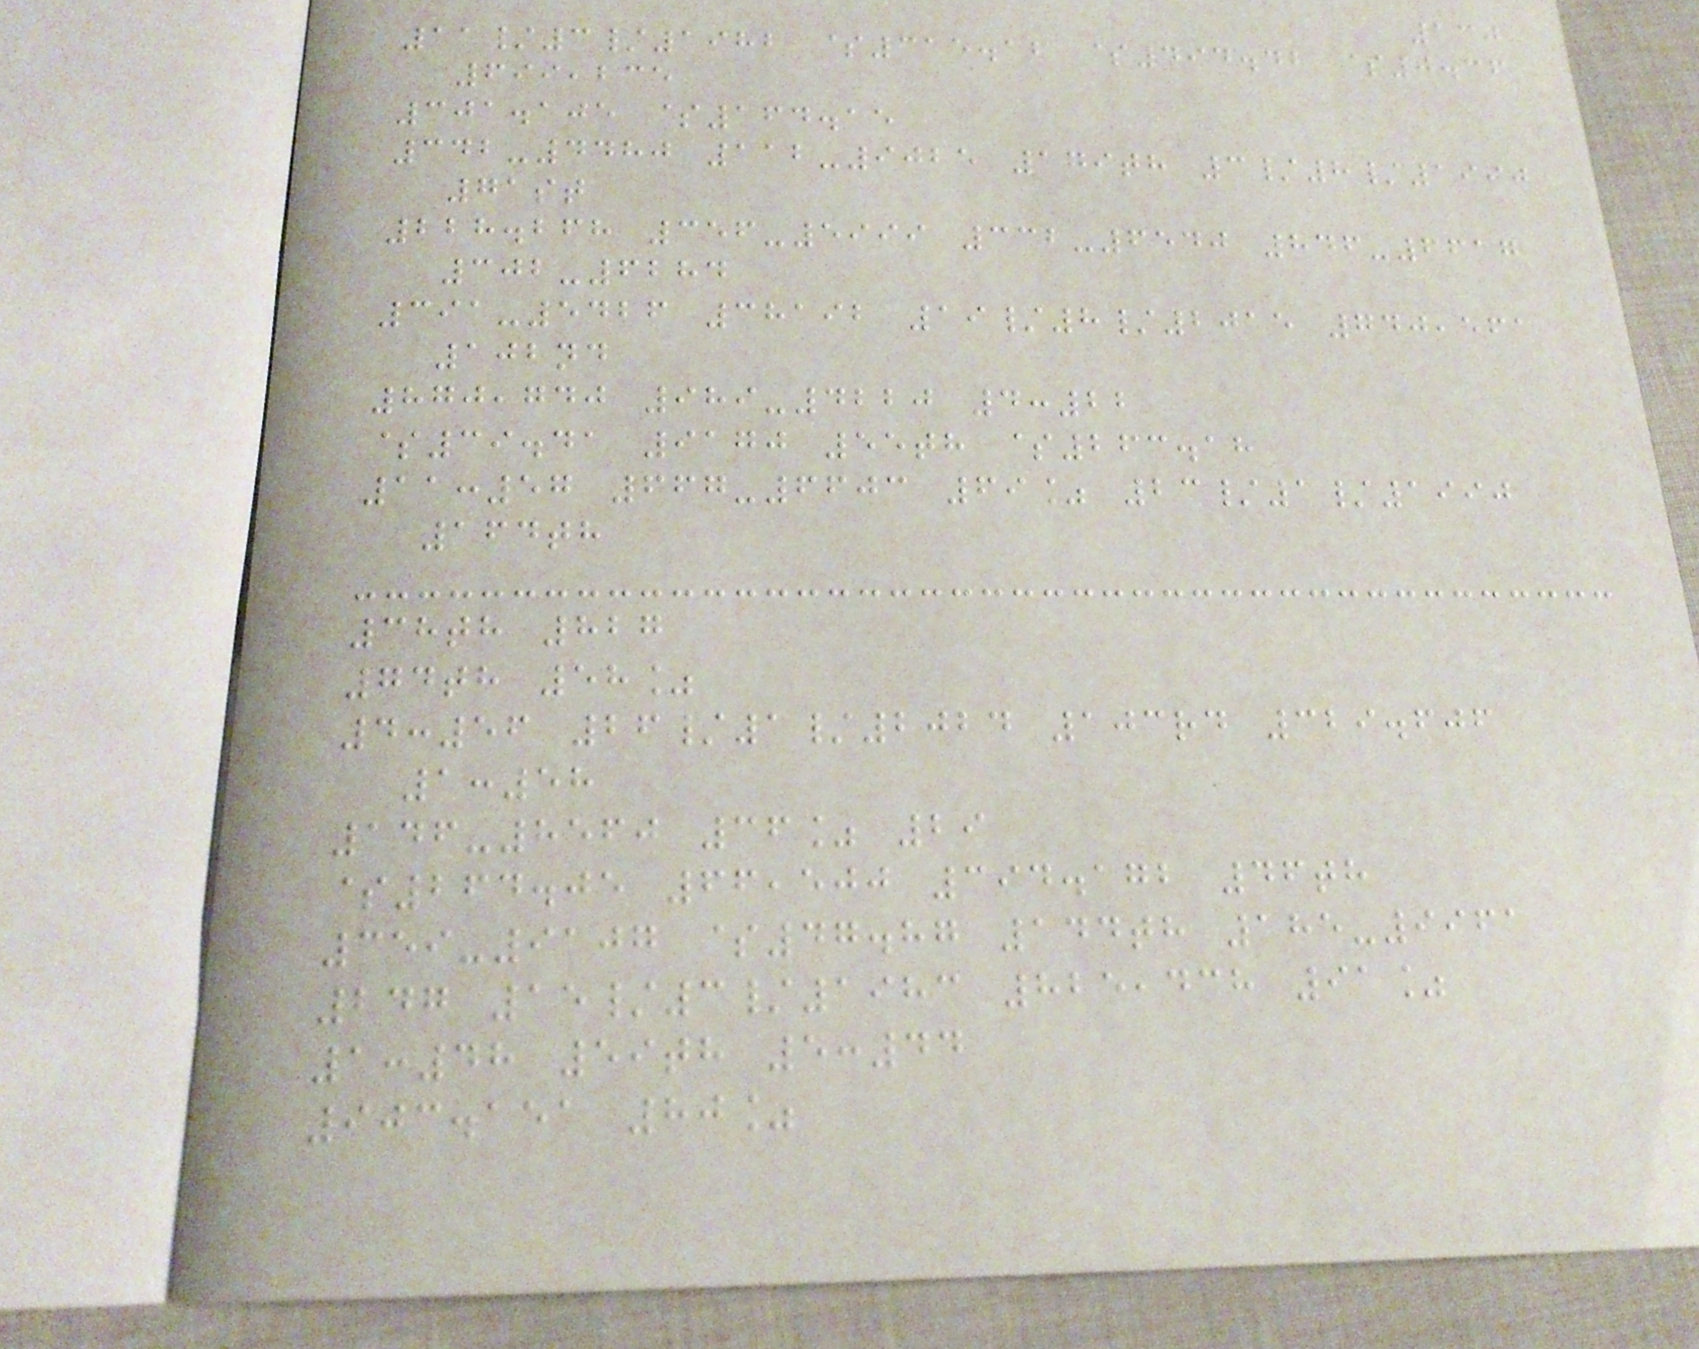130
11/3/1982 $315.16 $494.42 $0.36
699,235
301.105 $164.15
342-4480 112-9025 179th 3/8/1990
71st
228.268 356-5999 332-6540 846-6617
302-6284
391-5426 38192 19/8/2015 740,561
102nd
870,740 989-4220 4:22
$39.41 9170 55th $263.18
11:57 667-6603 69% 23/1/1990
164th
38th 827
74th 58%
4:56 26/1/2024 103rd 329.606
1:58
146-8560 36% 29
$264.05 66,500 394.172 46th
359-9107 $47.87 144th 185-9961
247 15/3/1983 825,438 91%
1:48 59th 5:44
903.151 80%
